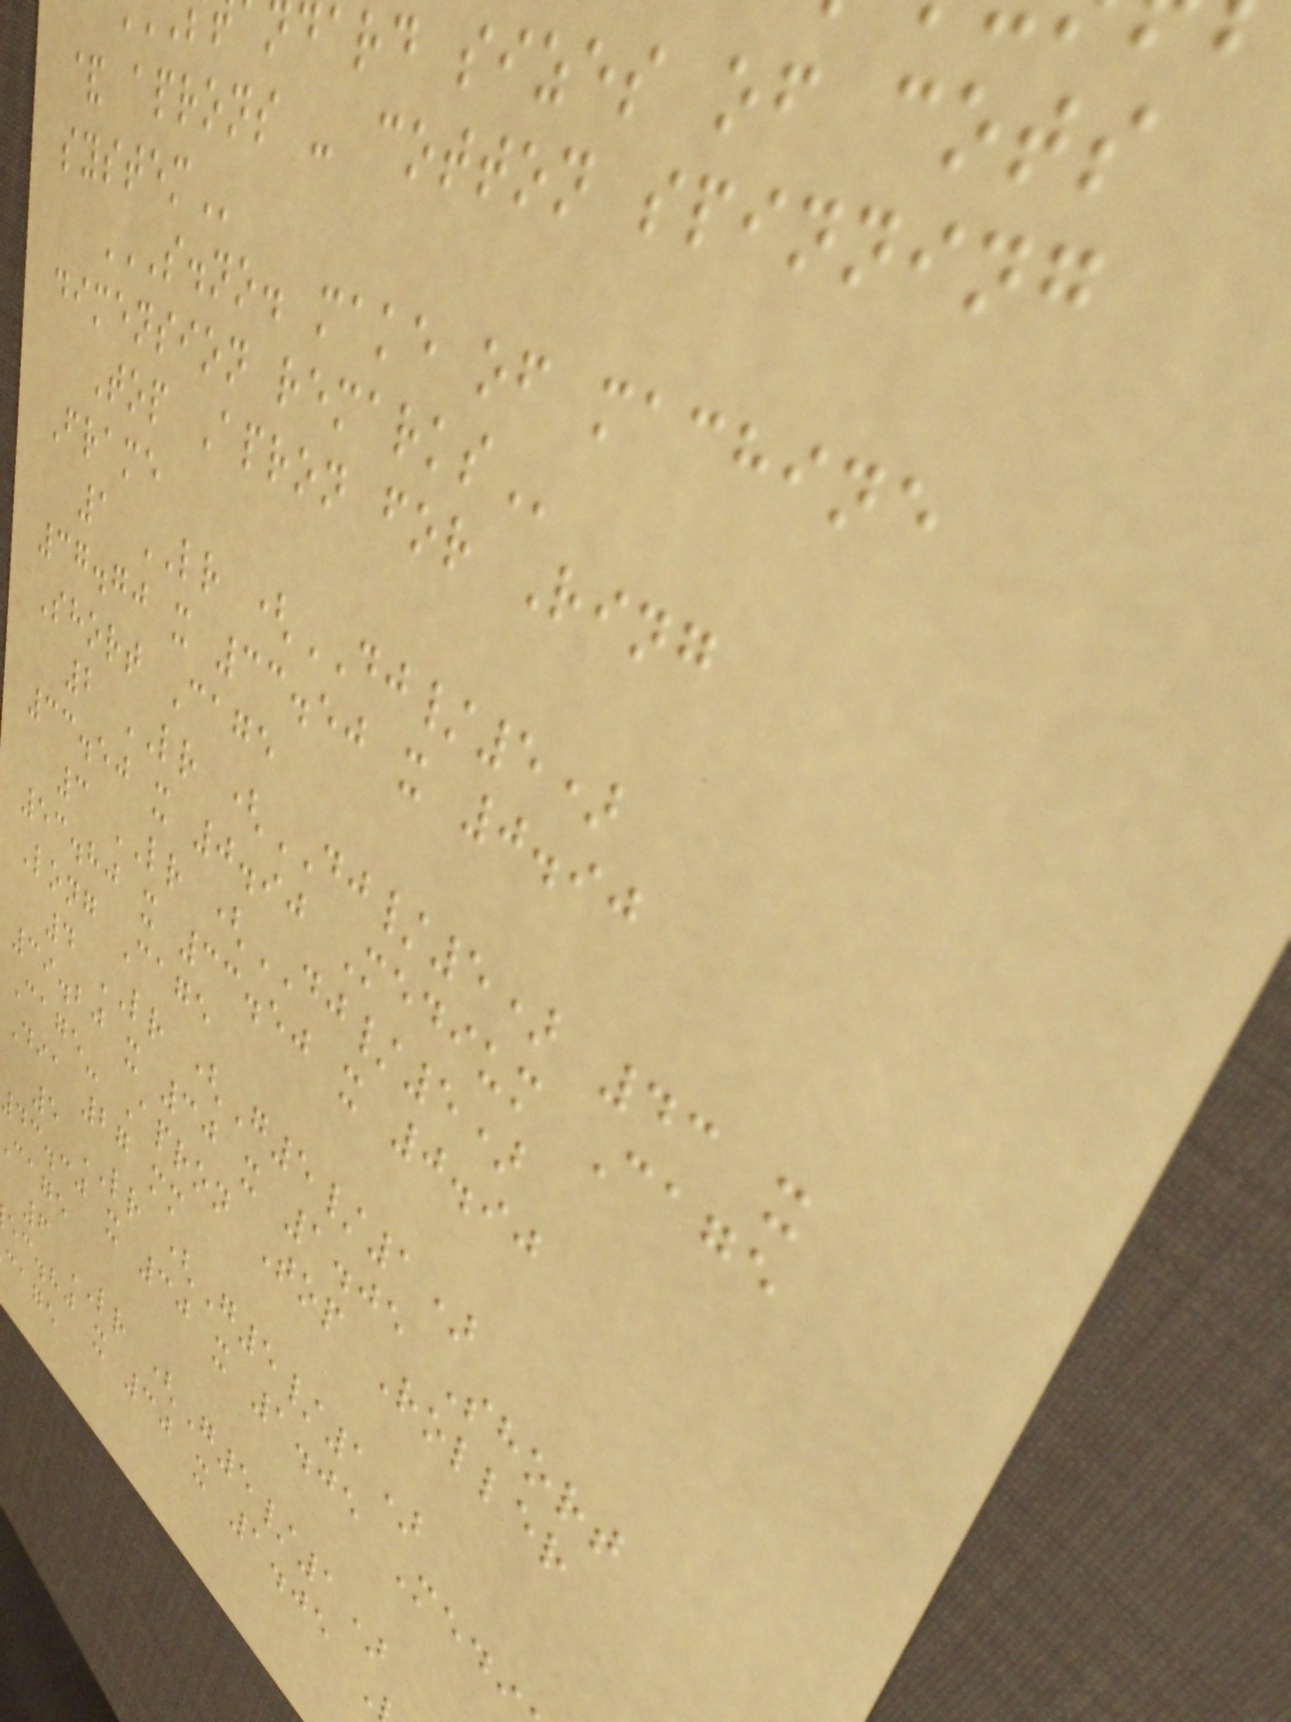dard sizes of cots
& aprons - cotton spinning
S.NO. MAKE OF MACHINE
dimension
Top Apron for Ring
Frame
1 LR (DJ/5)
37.70 x 33.50 x 0.90
Short Cage
2 LR (DJ/5) 43 x
33.50 x 0.90 Medium Cage
3 LR (DJ/5)
53.80 x 33.50 x 0.90
Long Cage
4 LR (G5/1)
39.20 x 30 x 1.05 Short
Cage- Apron Top Roller
Dia 27 mm
5 LR (G5/1)
43.30 x 30 x 1.05 Medi
cage
6 LR (G5/1)
ec.hj x 30 x 1.05
cage
